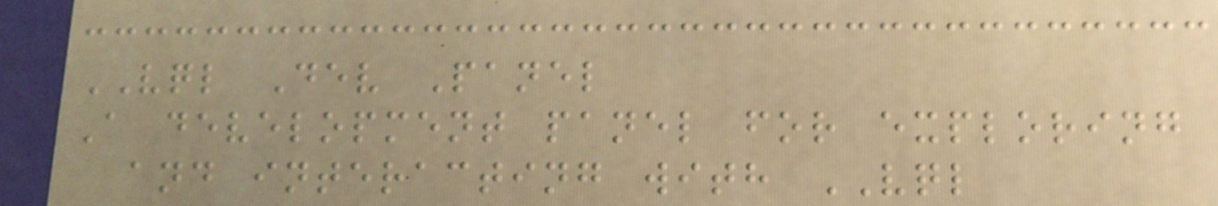VQL Dev Panel
A development panel for exploring
and interacting with VQL
